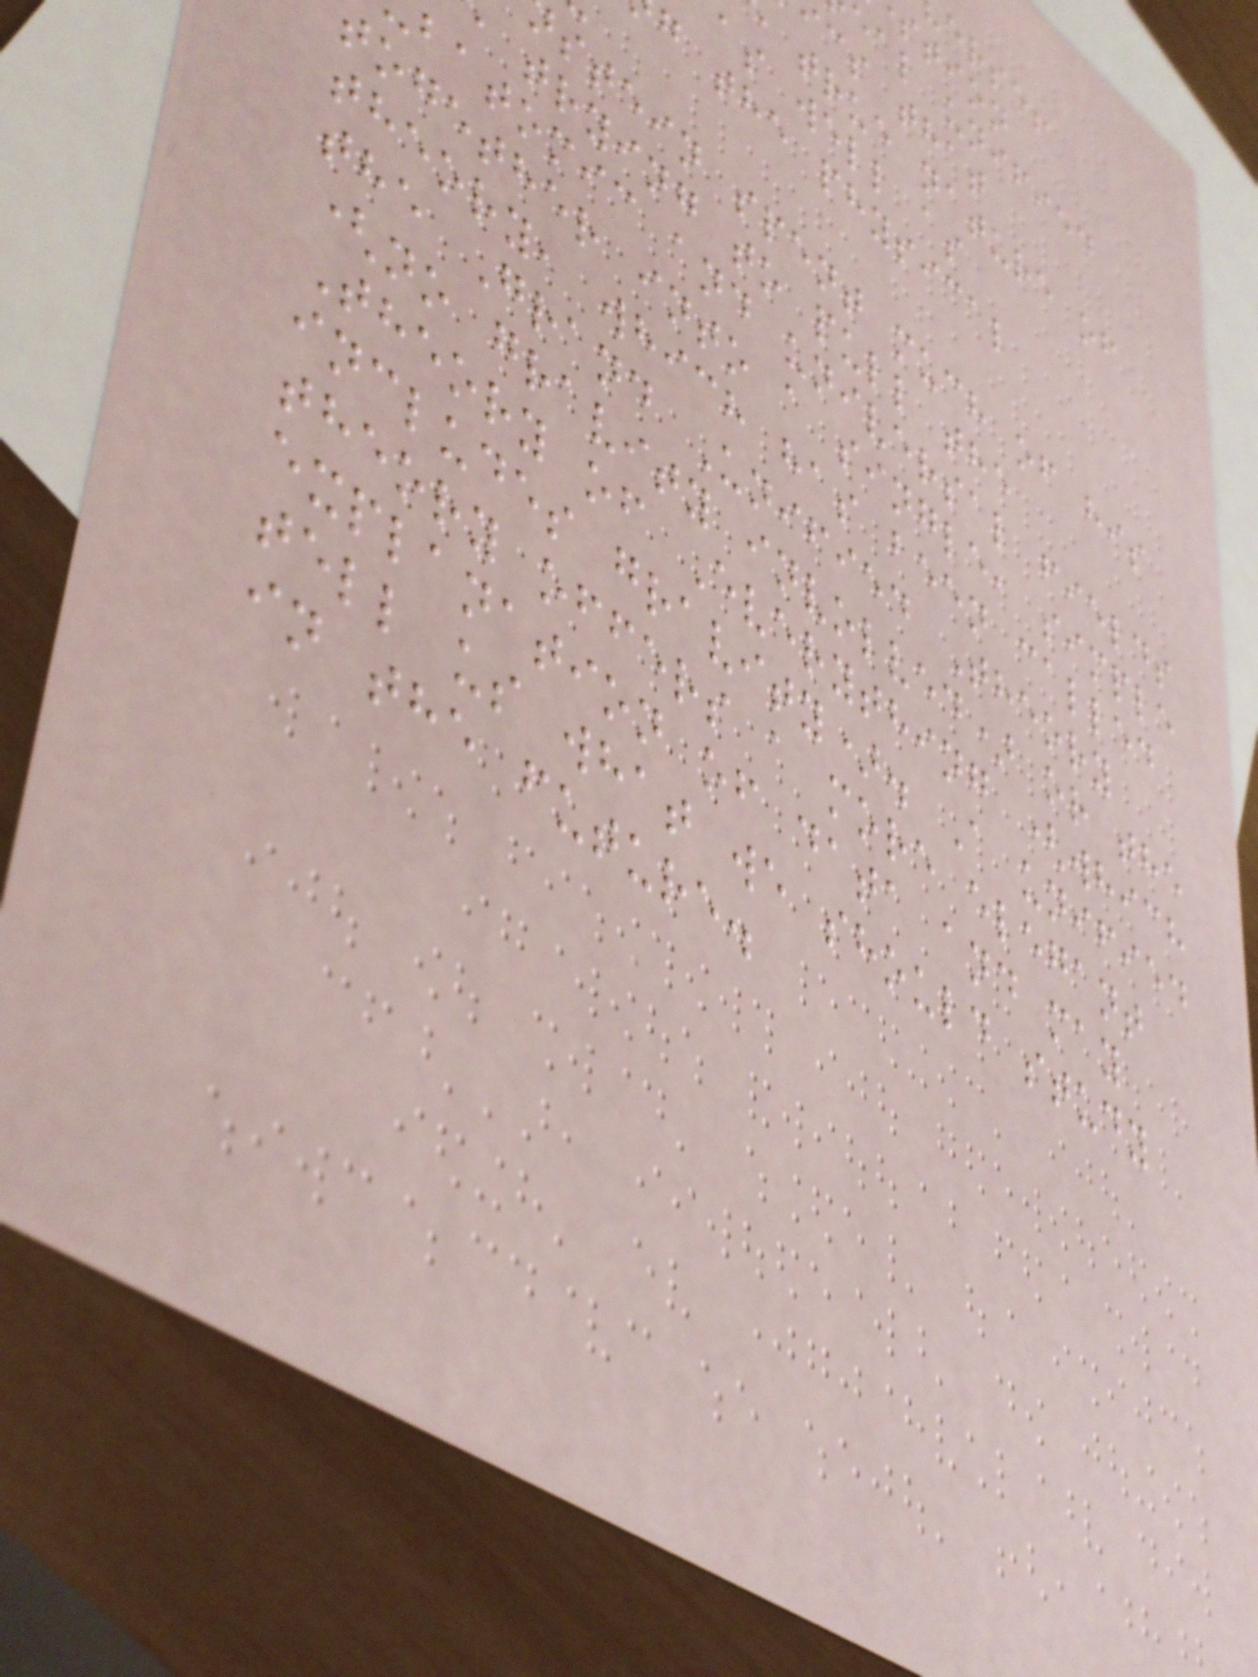eal unified
cs that
true nature of
as well as
g the physical
stein spent much of his
trying to pull the
batomic and universal fields
together into a single, simple
theory, which has been called
the Grand Unified Theory
(no gravity involved) or the
Theory of Everything (which
includes gravity). A unified
theory offers a more elegant
explanation of data and may
tell us what we should study
in the future.
